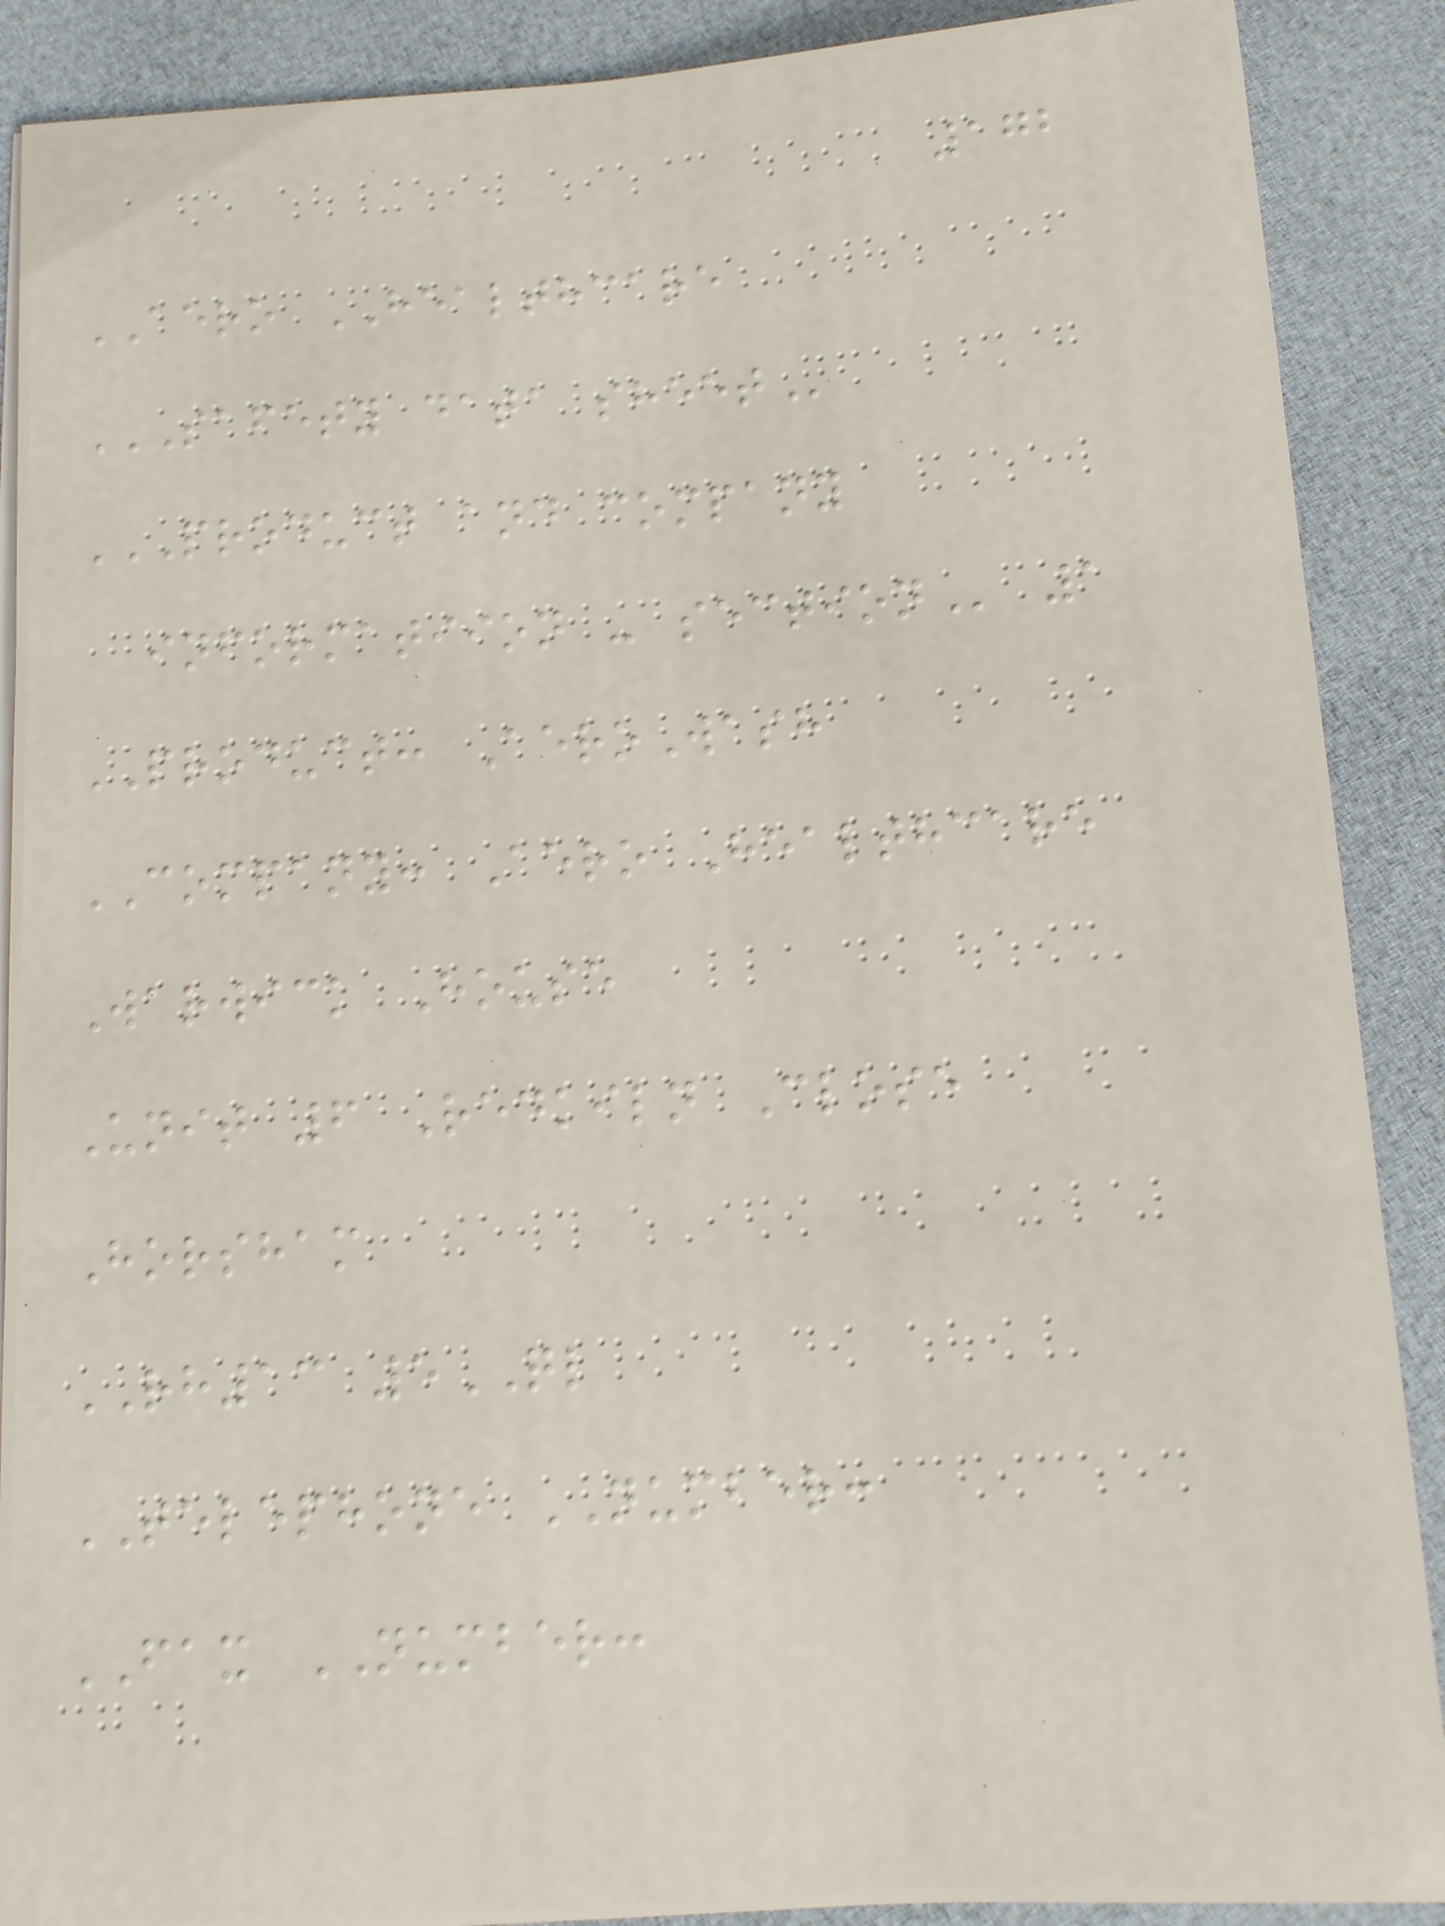172
AERO HEALTHCARE
SAFETY DATA SHEET
PRODUCT AND COMPANY
INFORMATIION - SECTION 1
PRODUCT: AeroWash
COMPANY: Aero Healthcare
Warwick House
Unit 6 Redkiln Close
Horsham
RH13 5QL
TELEPHONE NUMBER:
FAX NUMBER:
